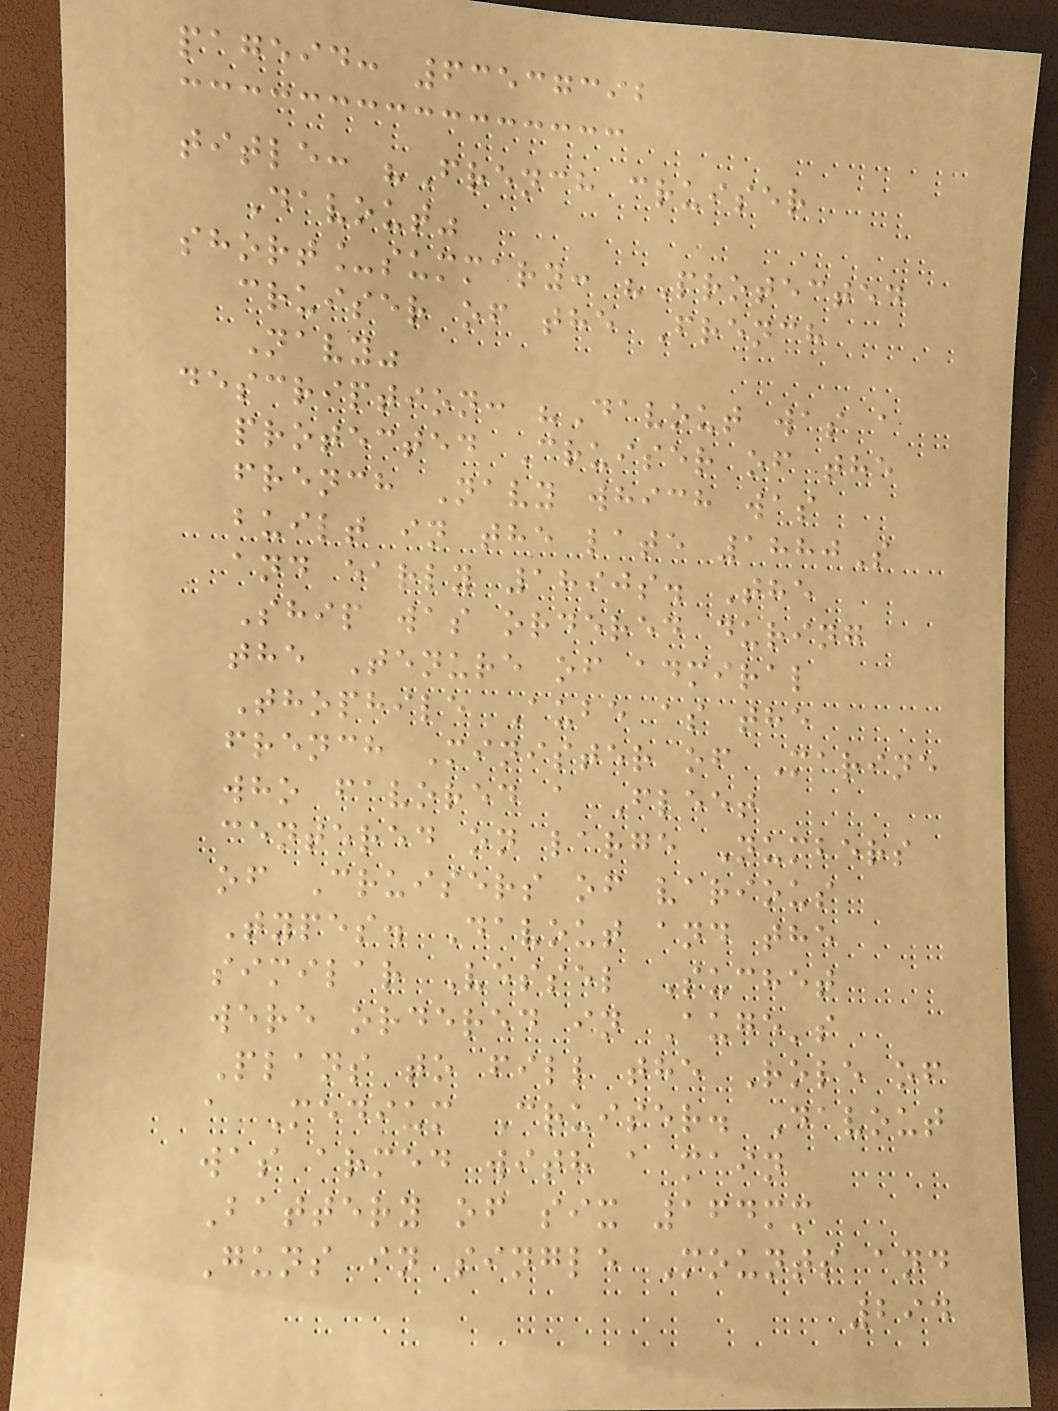pageid: 63537392
title: "French cruiser
Davout"
short_summary: "Protected
cruiser of the French
Navy"
description: "Davout was a
protected Cruiser of the
french Navy which was
built in the late 1880S
and early 1890s. The
Ship was ordered during
the Tenure of admiral
Thophile Aube as the
french Minister of Marine
who favored a Fleet
centered on large Numbers
of Cruisers of various
Types. Davout and the
similar Vessel Suchet
were ordered in Auge's
Plans to fill the Role of
a Medium Cruiser. Davout
was armed with a main
Battery of six 164mm
Guns in single Mounts and
294
